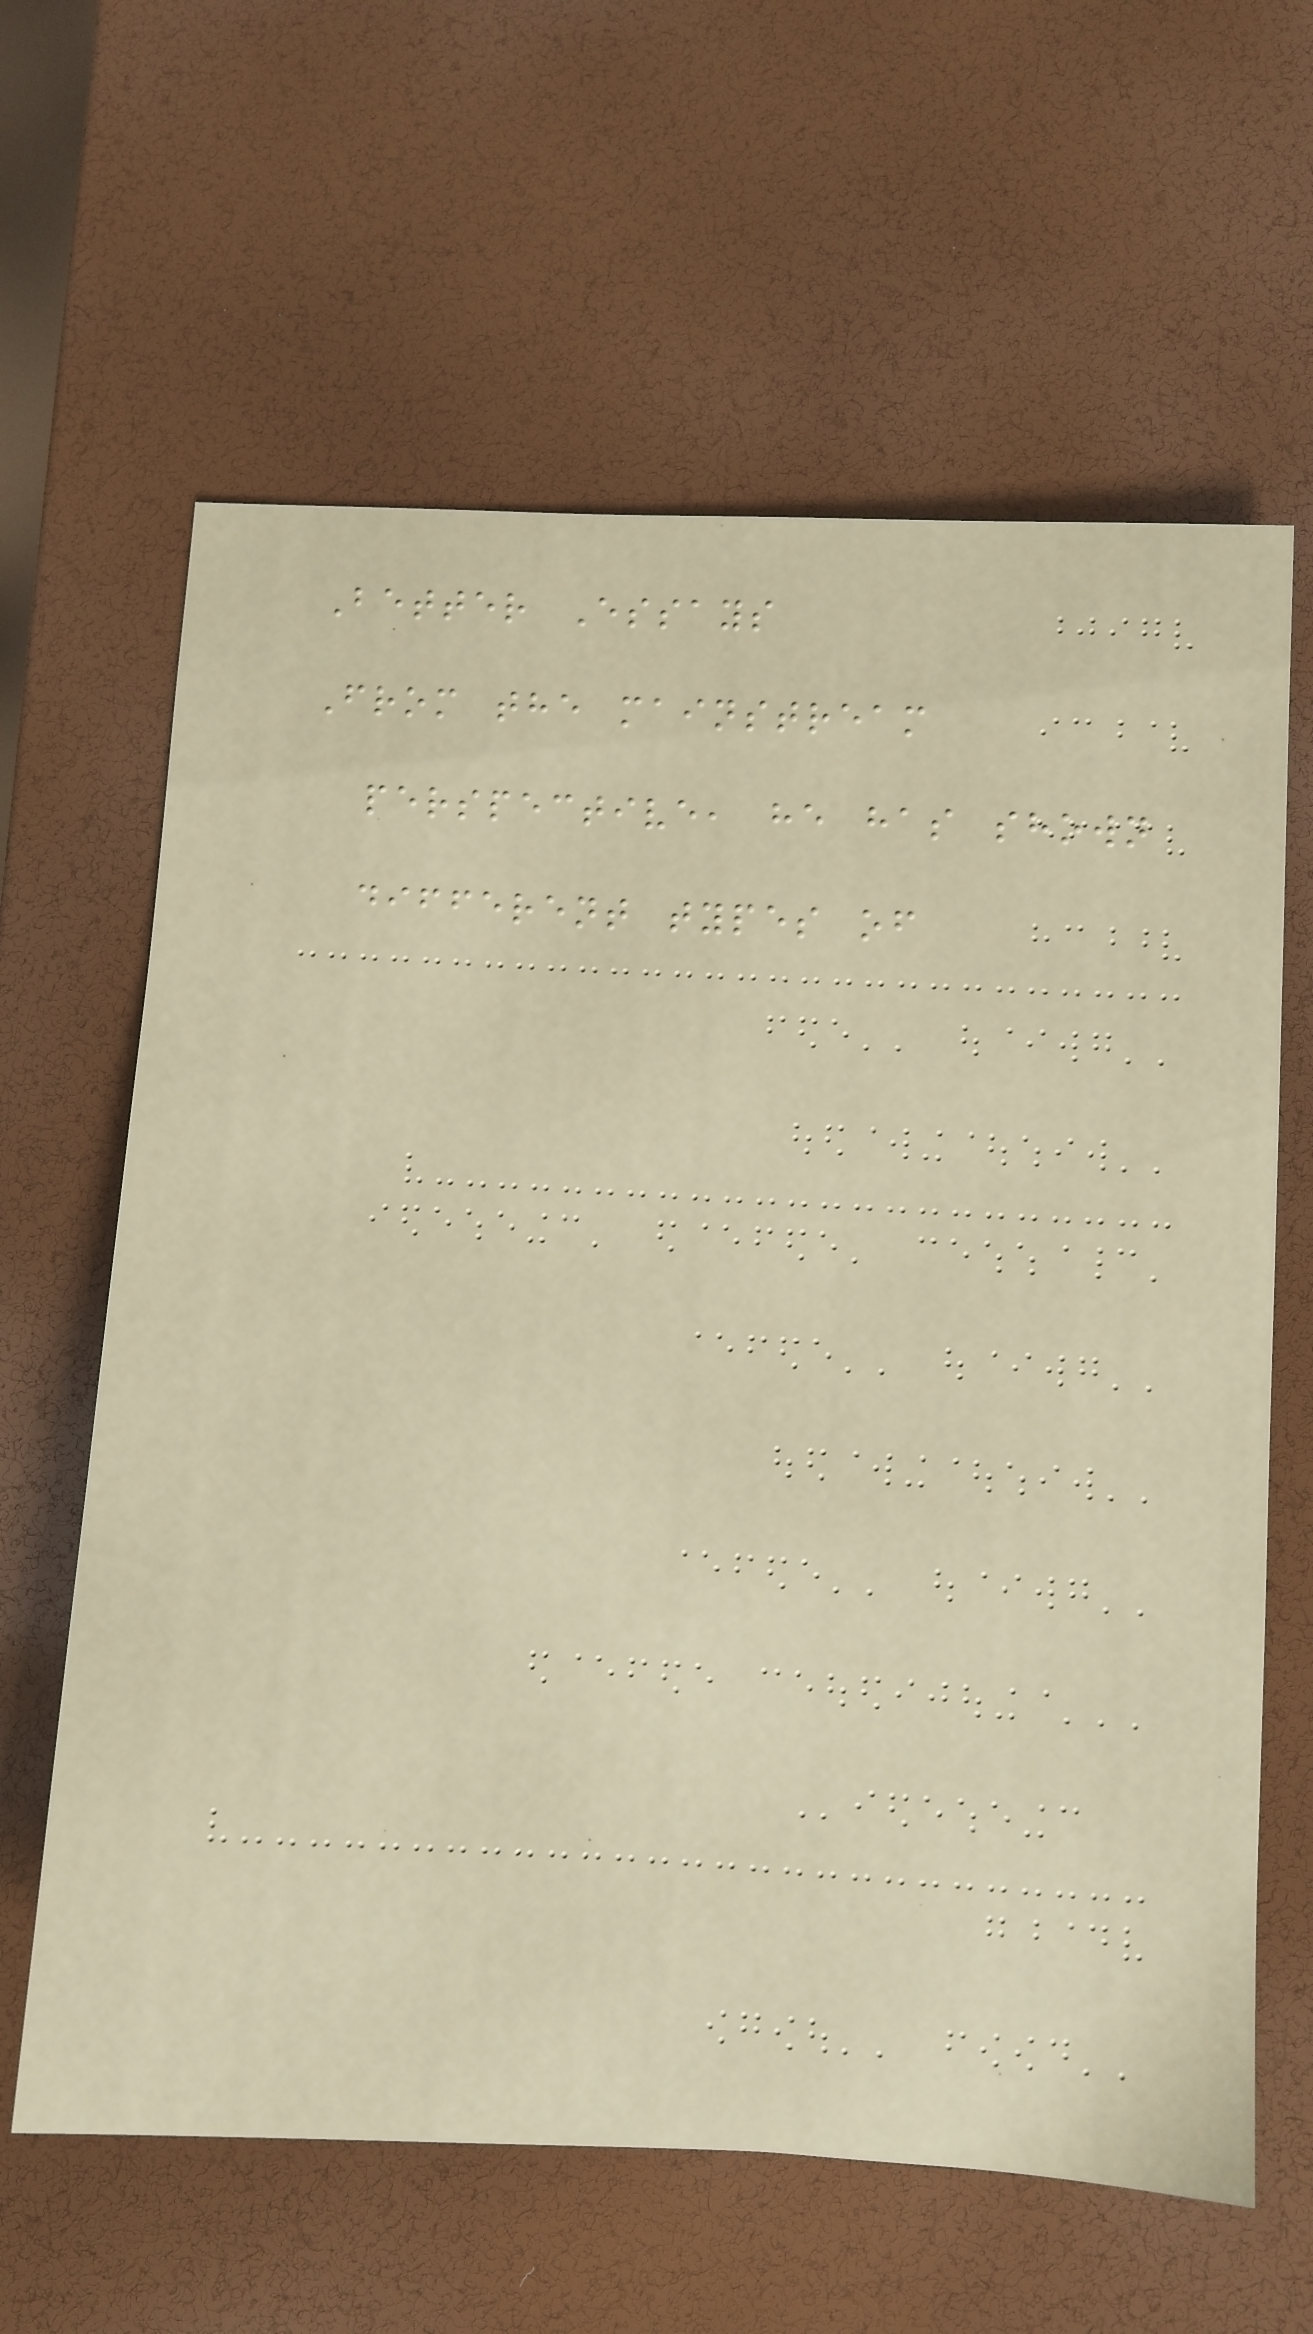Better Essays
From the mainstream
perspective, he has shown
different types of
